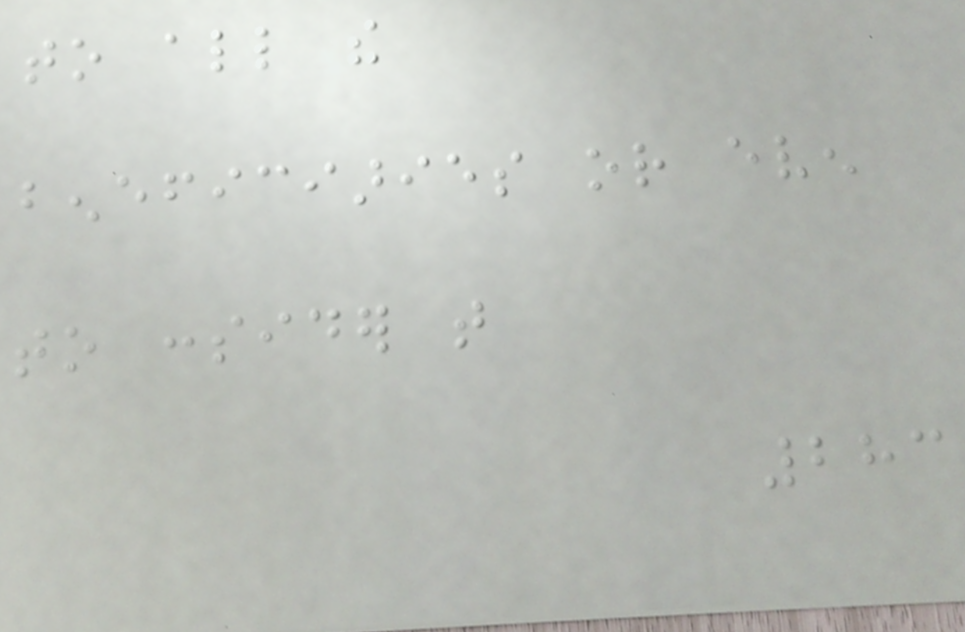to all the
beneficiaries or even
to consider that
283
